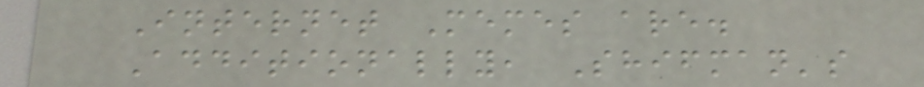Internet Memes are.
Additionally, Shifman's
